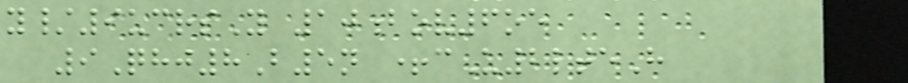y/9ucrsY 10bov6oe
9Qhj8B5n +cU2lteH
